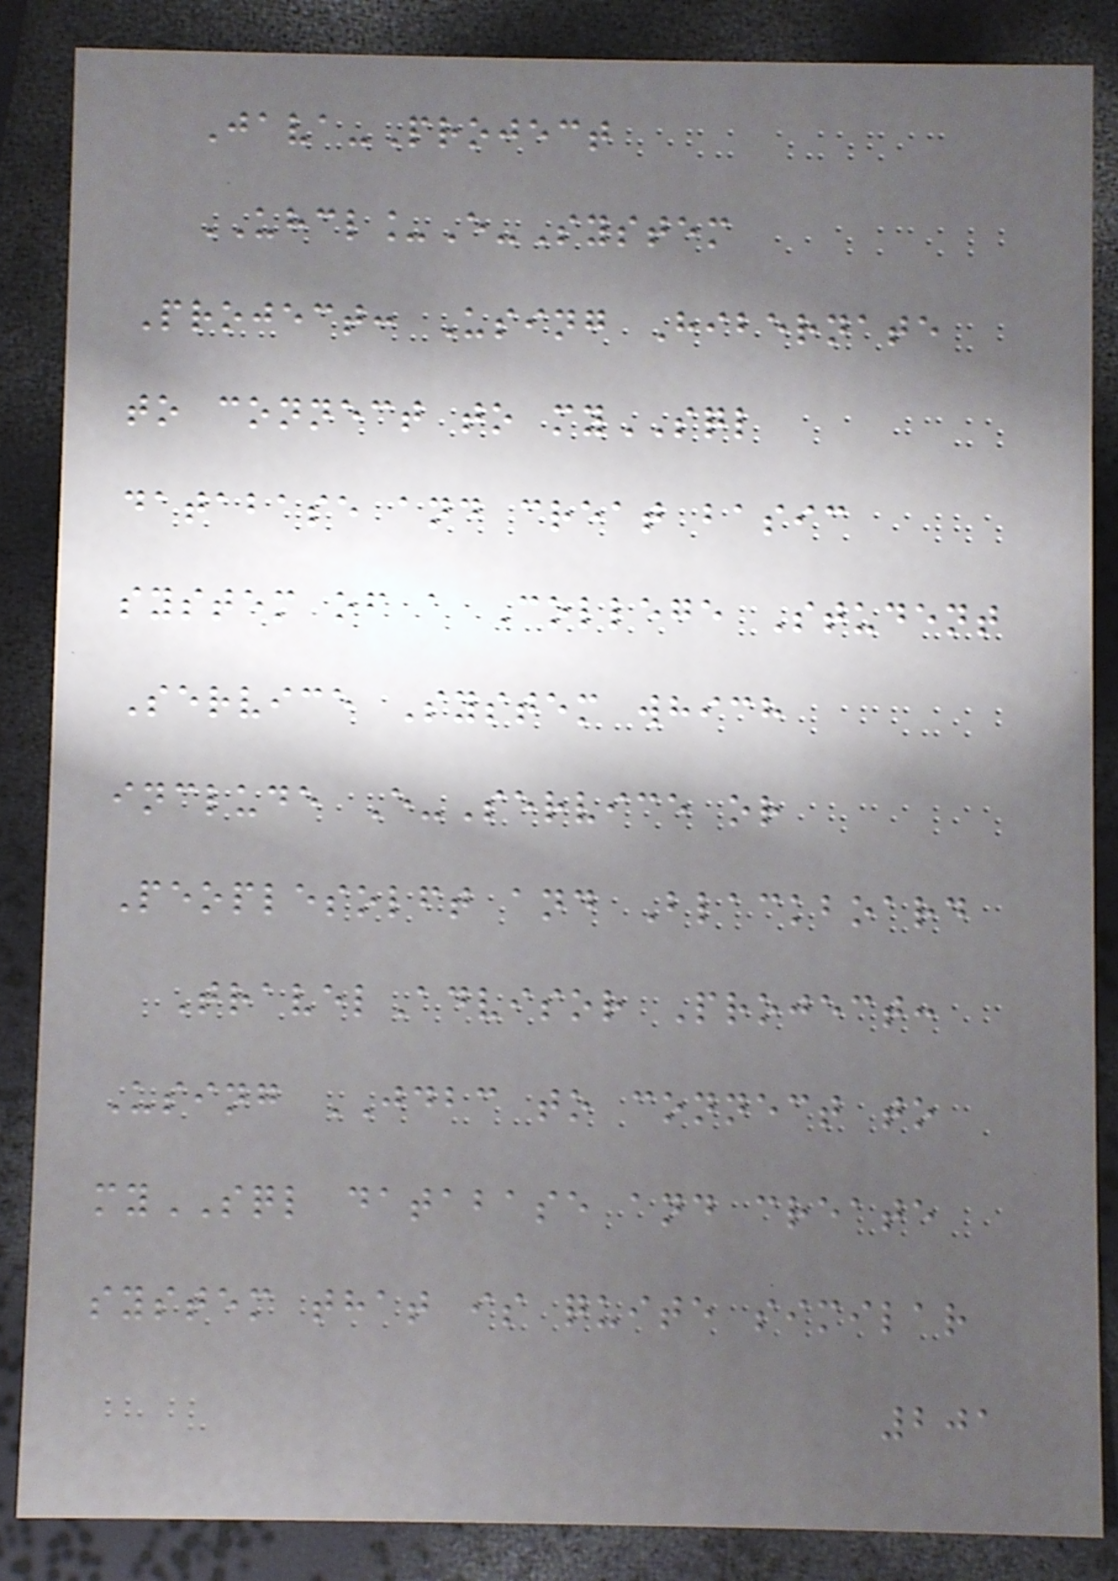Java-Project
UHCL_E-System
Project: Using Hibernate
to connect to mySQL
database and creat basic
system of a College Student
Service System which
include E-Service or
Peoplesolft and Blackboard
TravelAdvisor Project:
Using JDBC to connect to
mySQL database and create
system that is quite similar
201
